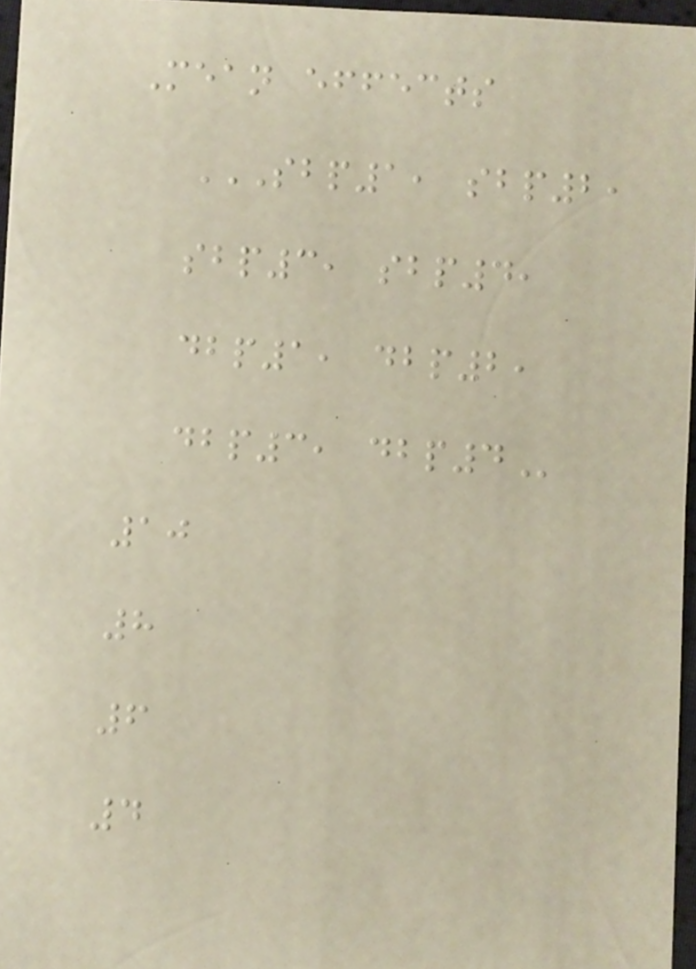Mean effects
SBP1, SBP2,
SBP3, SBP4,
DBP1, DBP2,
DBP3, DBP4
10
8
6
4
